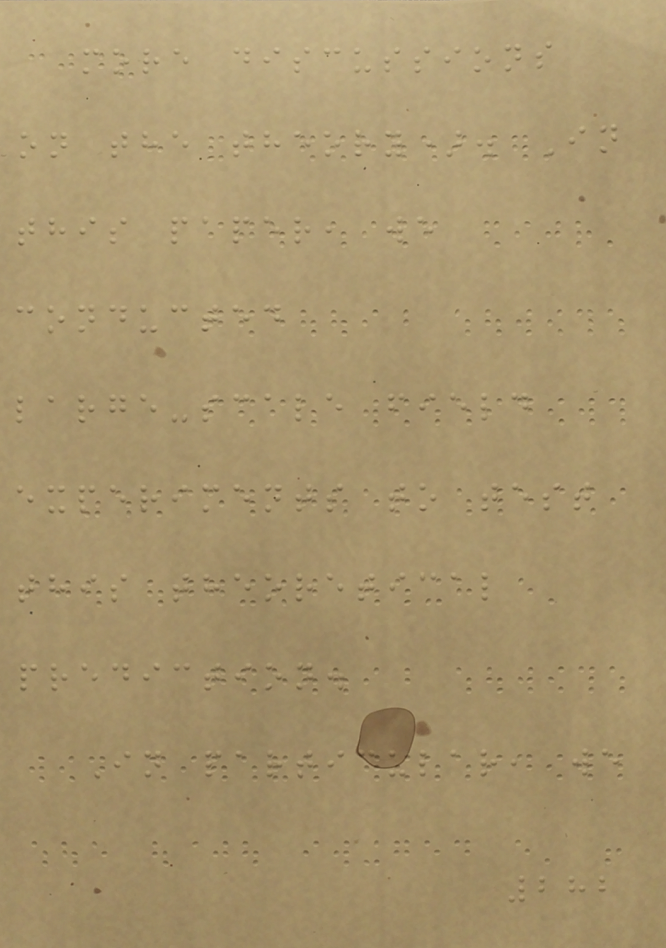more discussions
on the theory). In
this paper, we
conducted
large-scale field
experiments to test
this theoretical
prediction.
In particular, we
282
